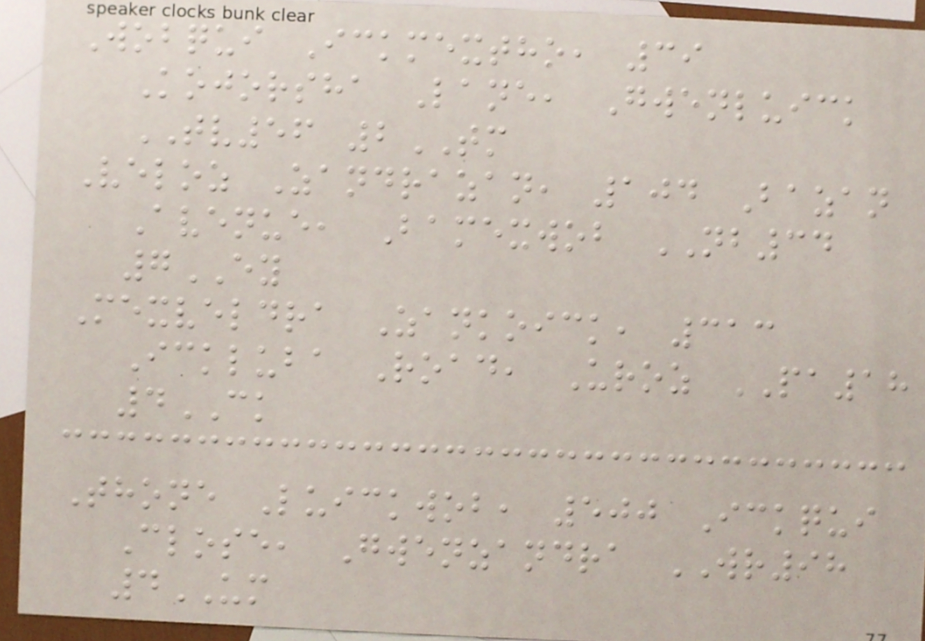Wobqui Ickmextho, 39
Kojorsha Lane, Gwenluick
TV56 2TM
Veloz Zandrazan, 104 Bazan
Avenue, Bamexwob NB34
7EY
Mexveldra Zankoick, 313
Ickluba Road, Uroz PA18
4CK
Thone Luickwob, 500 Ickqui
Close, Gwenzandra WR98
4UM
